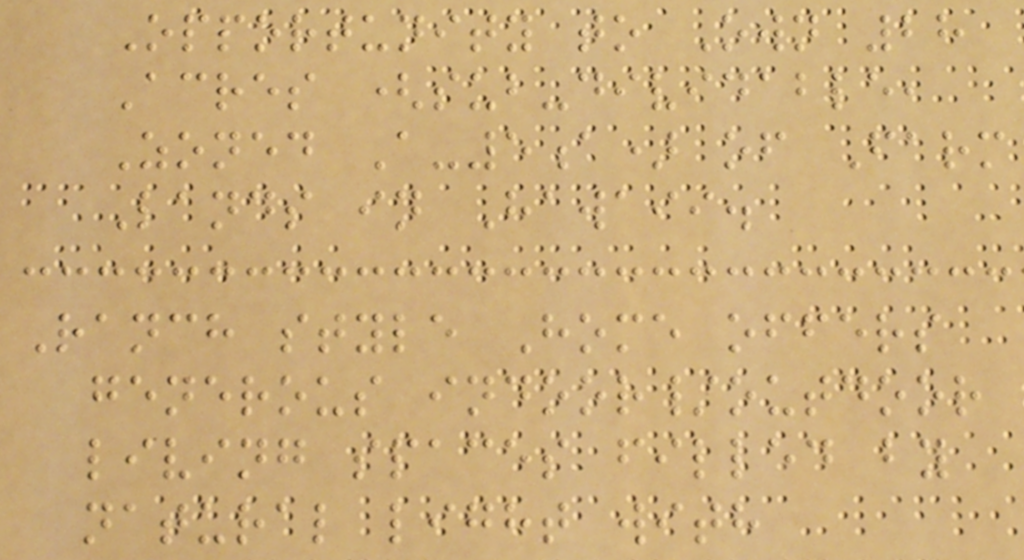Opportunity to Own 28
Acres (sub-dividable,
Zoned A-5a) of Farm
Lands in Hawaii.
Ranch style Home offers
generous indoor/outdoor
living spaces filled by
natural light with
